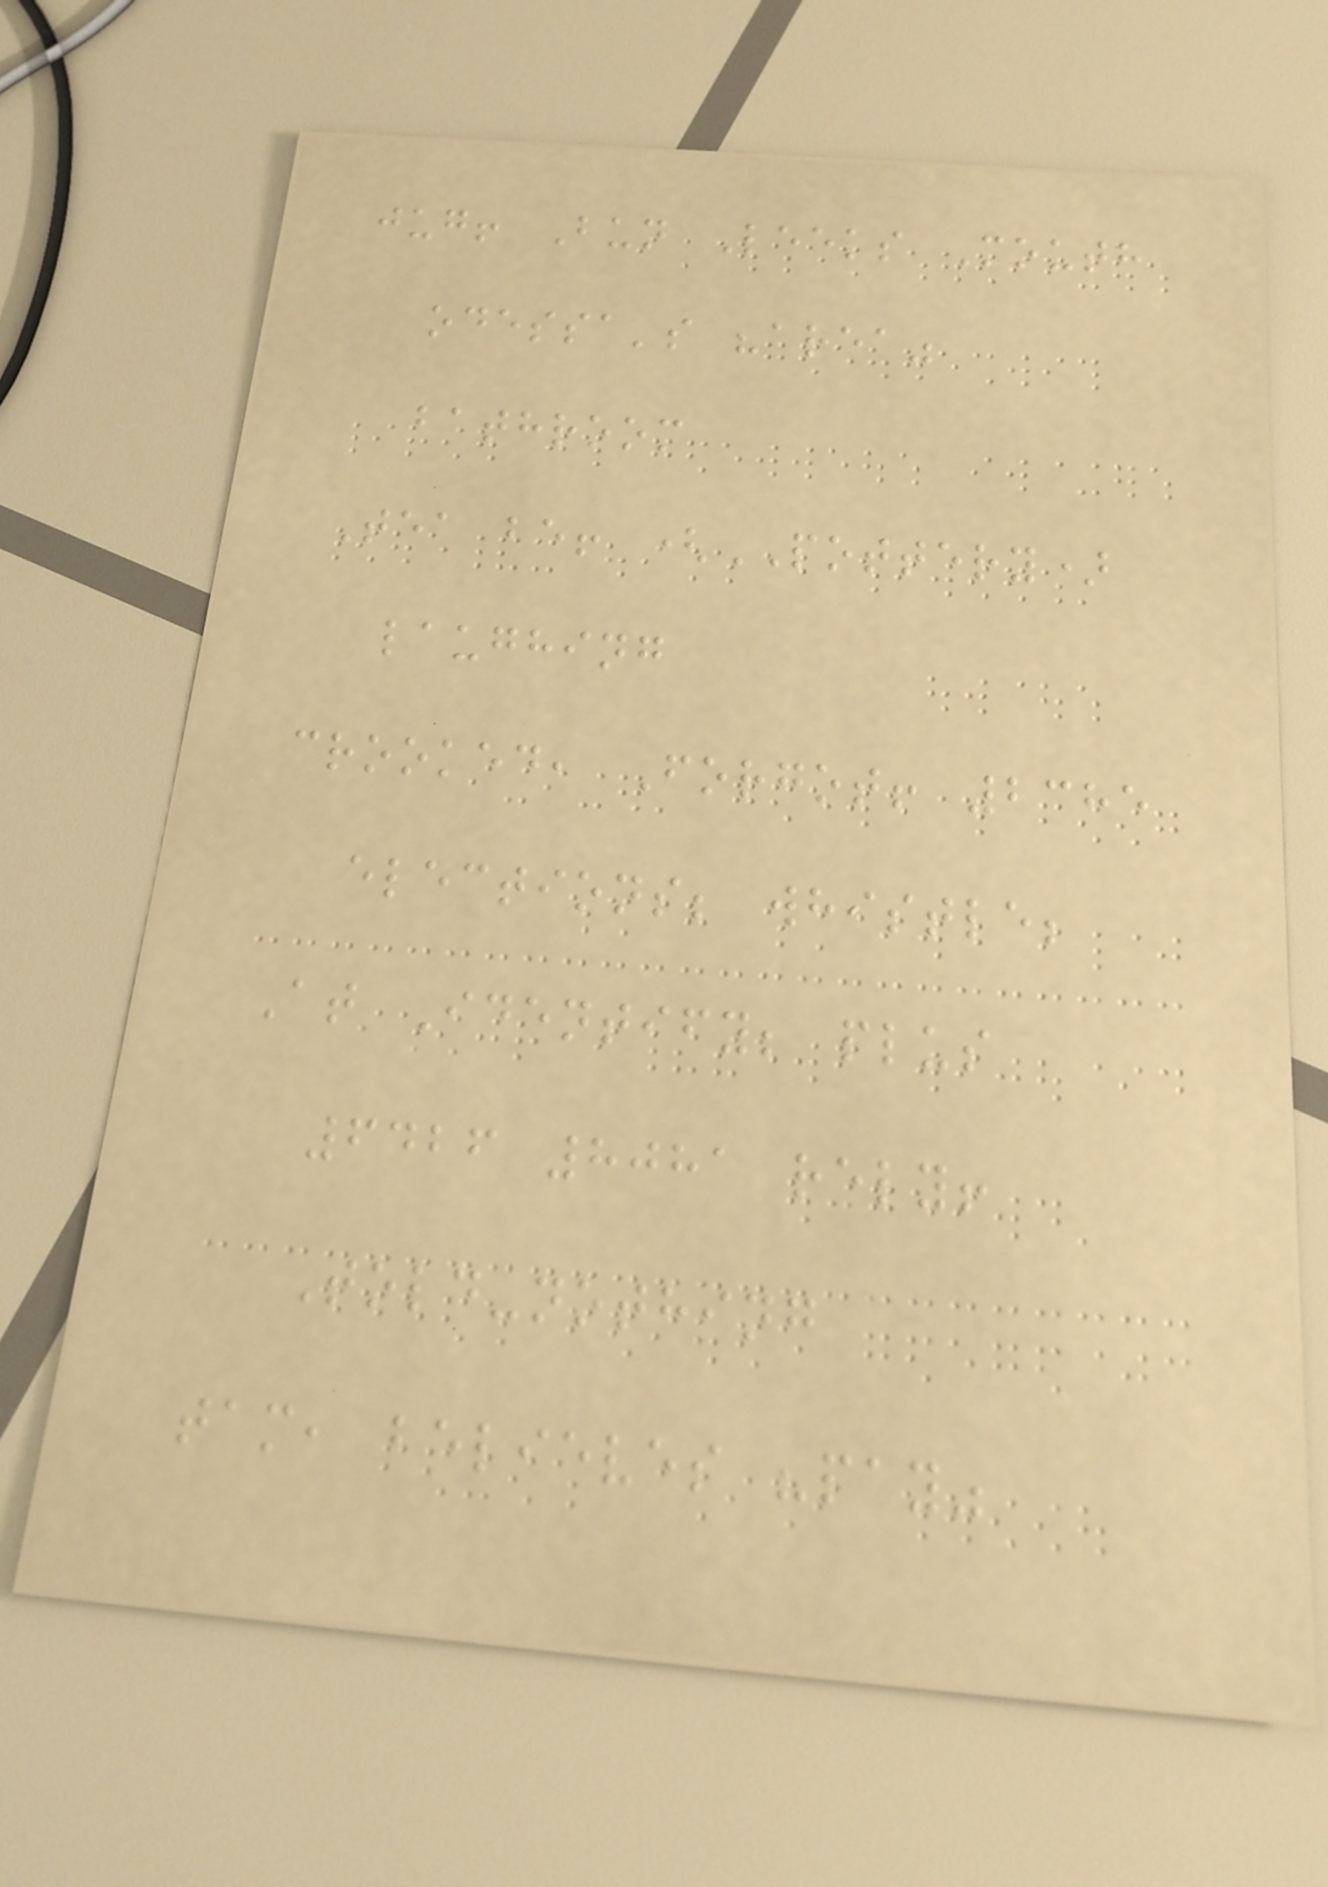jug! Bun Leeks Mouth
odessa's "area"
bathroom
Tea be! (POTTERY)
laughing
crooked, Forgot! 2385
elections; whistle;
At Identify; plus
6426 8081 rely!
Told-nothing
tam, believes "pay"
